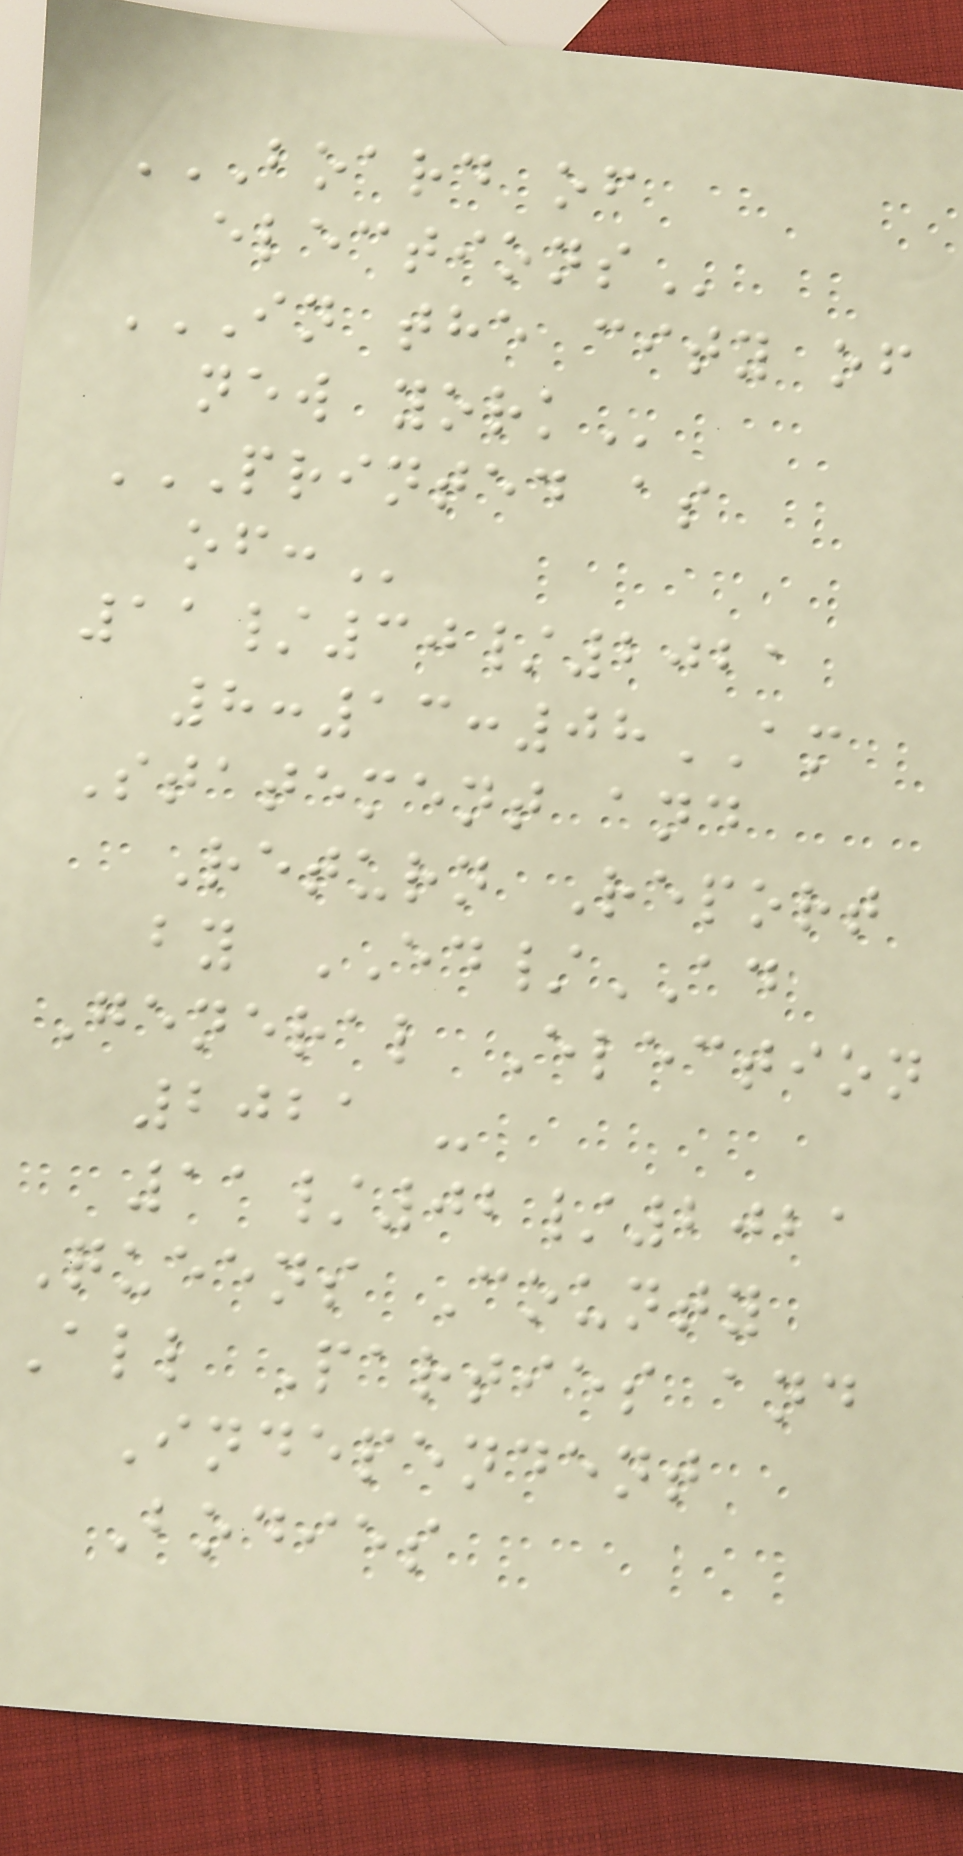BOARD OF
ELECTIONS
IN THE CITY OF
NEW YORK
PRINTED AS
OF:
11/30/2021
8:13:08AM
Statement and
Return Report
by ED/AD
General Election
2021 -
11/02/2021
Queens County
All Parties and
Independent
Bodies
